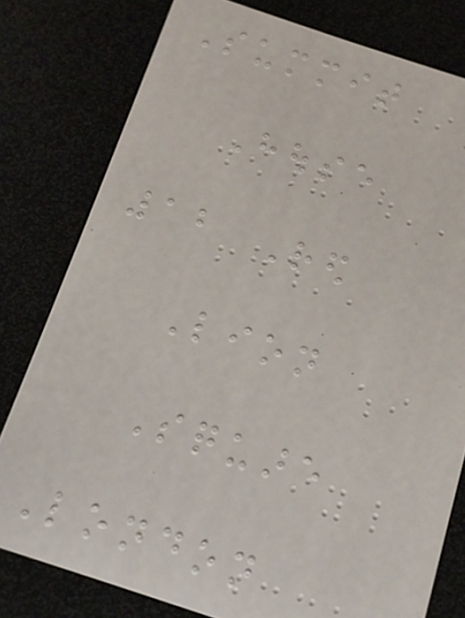Summit
House
12 Red
Lion
Square
London
